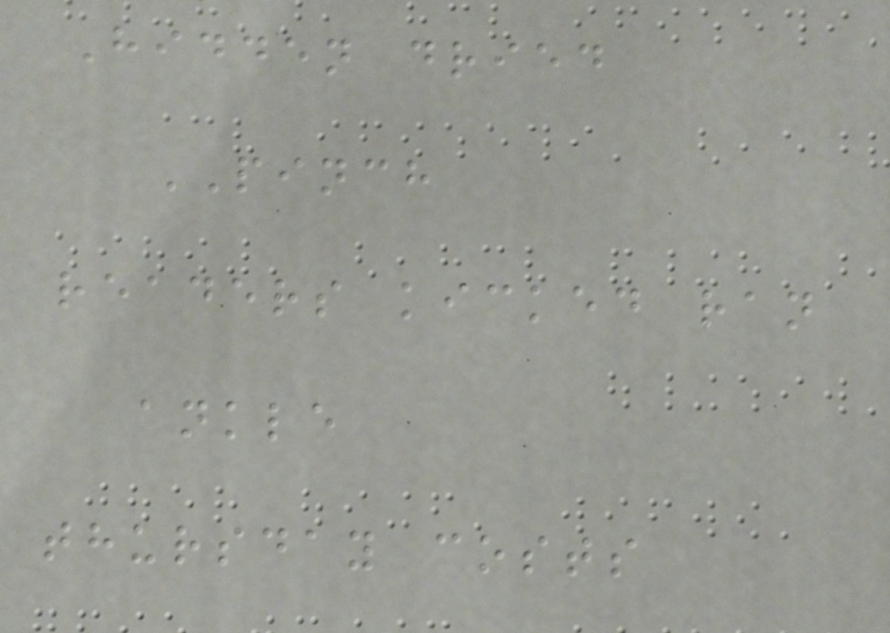Hidden dried
PINCH
readers kicked ran
ankle
thursday costs
